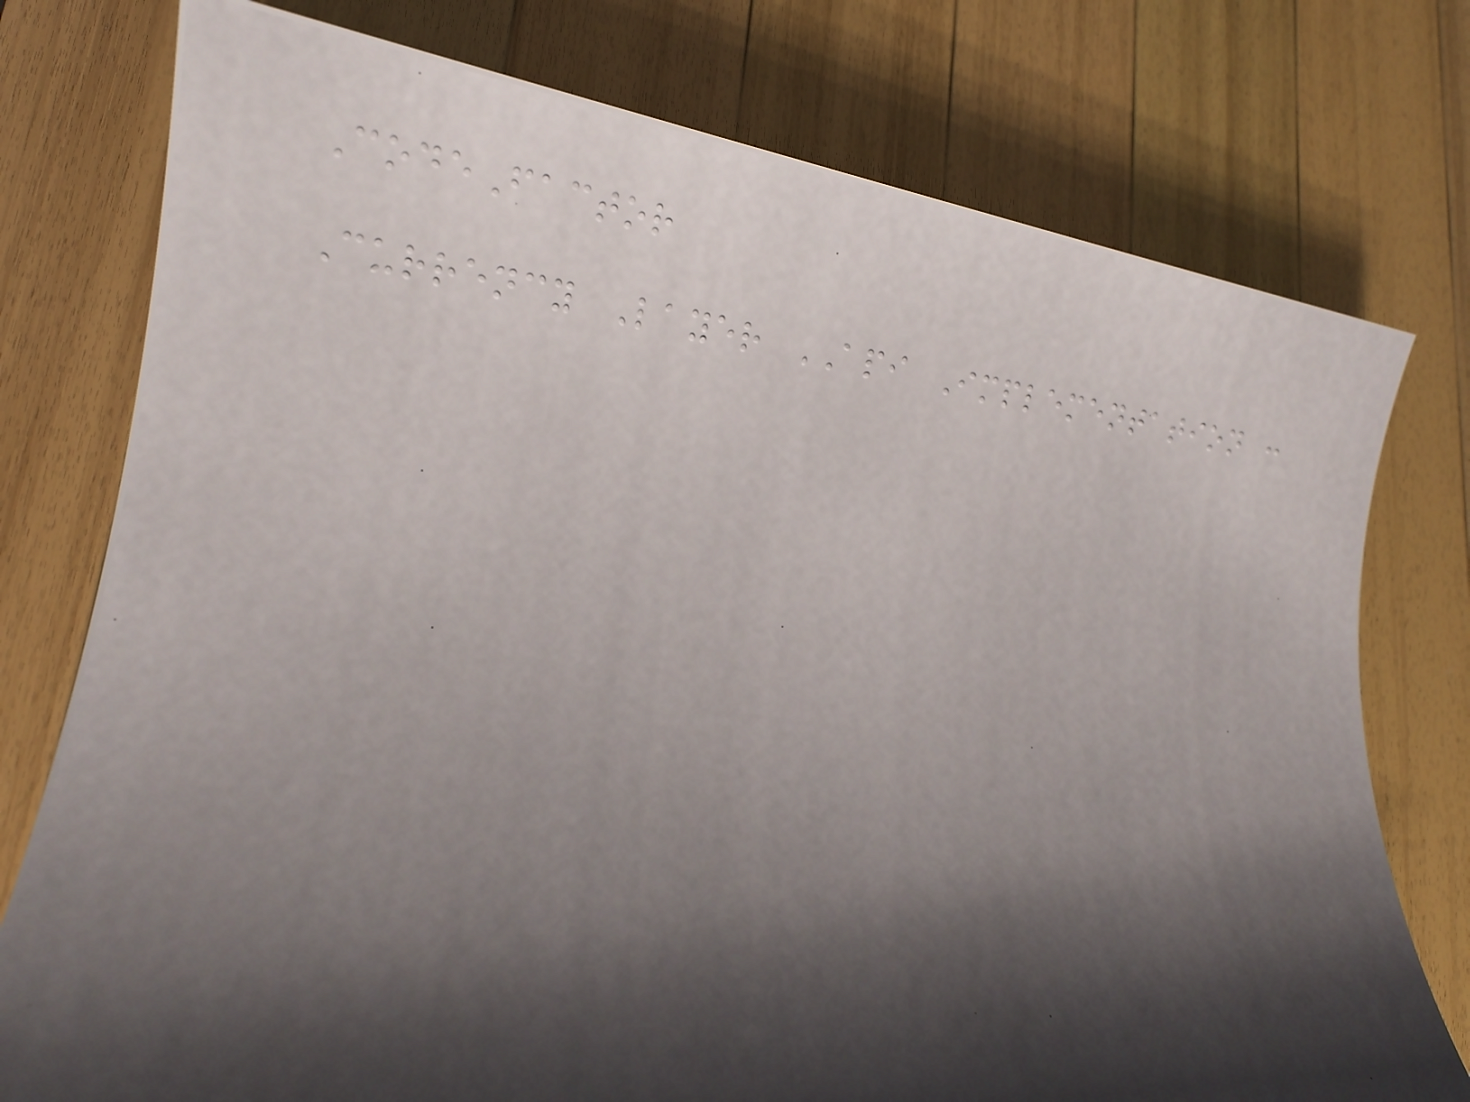CodeFactor
Currency Layer API Implementation :
